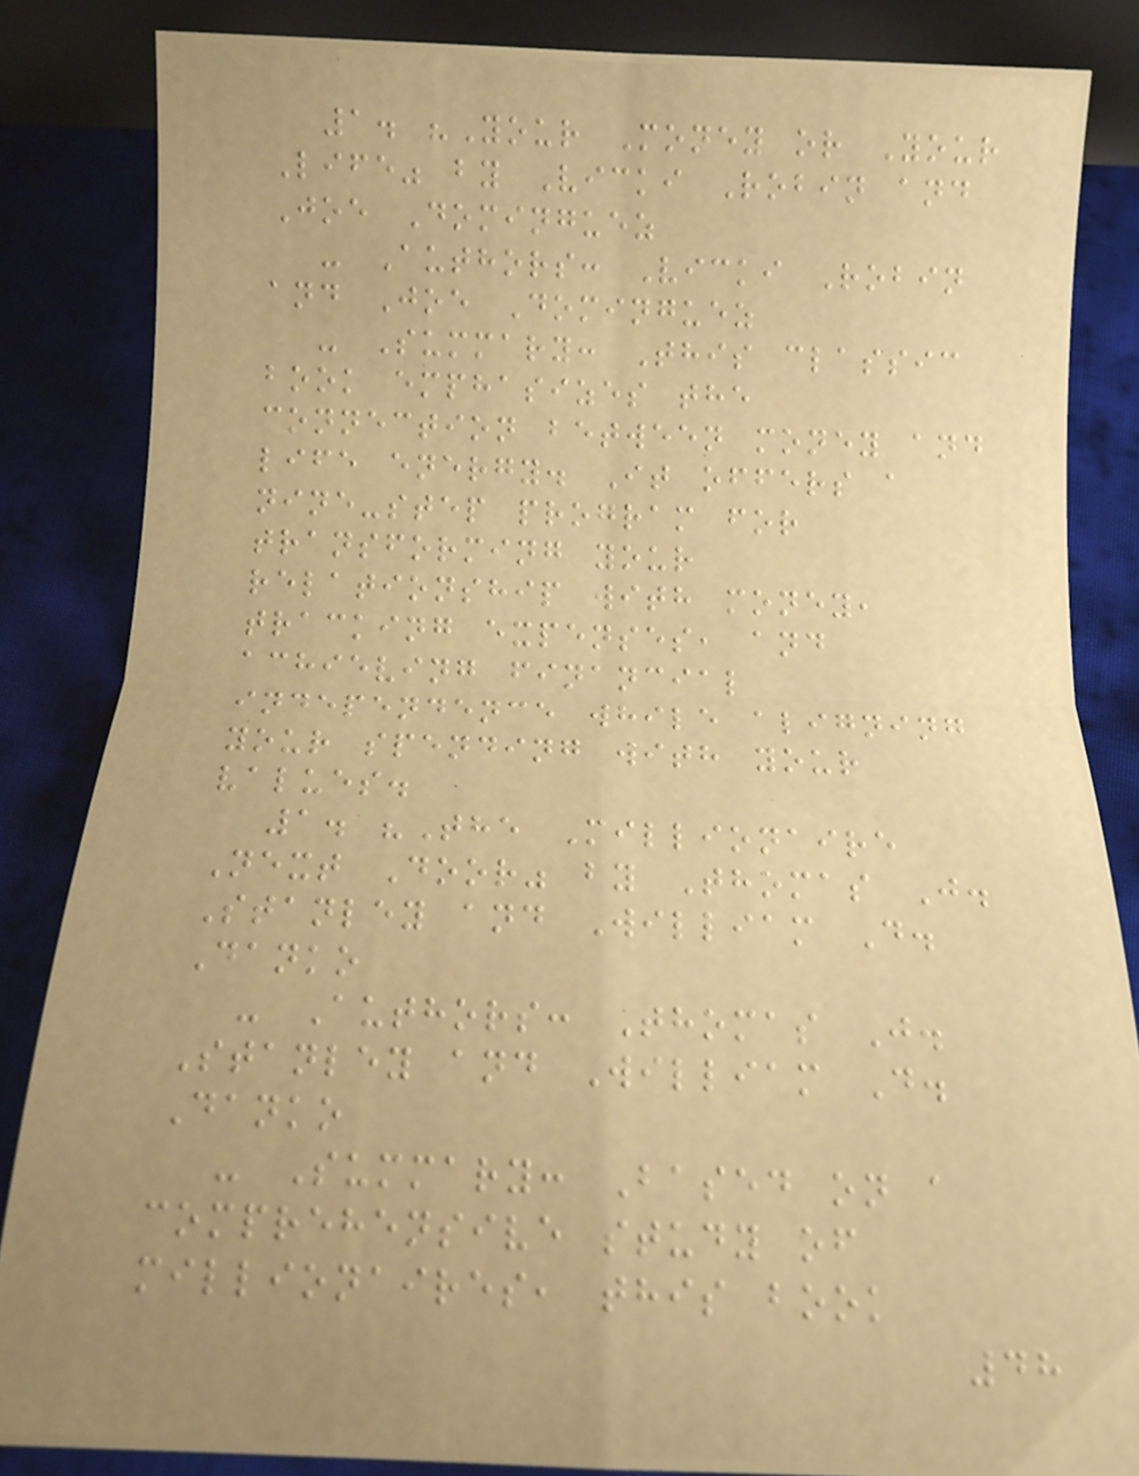1. "Your Money or Your
Life" by Vicki Robin and
Joe Dominguez
- Authors: Vicki Robin
and Joe Dominguez
- Summary: This classic
book emphasizes the
connection between money and
life energy. It offers a
nine-step program for
transforming your
relationship with money,
tracking expenses, and
achieving financial
independence while aligning
your spending with your
values.
1. "The Millionaire
Next Door" by Thomas J.
Stanley and William D.
Danko
- Authors: Thomas J.
Stanley and William D.
Danko
- Summary: Based on a
comprehensive study of
millionaires, this book
48
